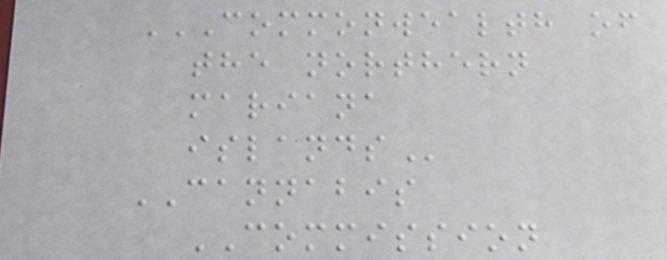COMMONWEALTH OF
THE NORTHERN
MARIANA
ISLANDS
CANNABIS
COMMISSION
